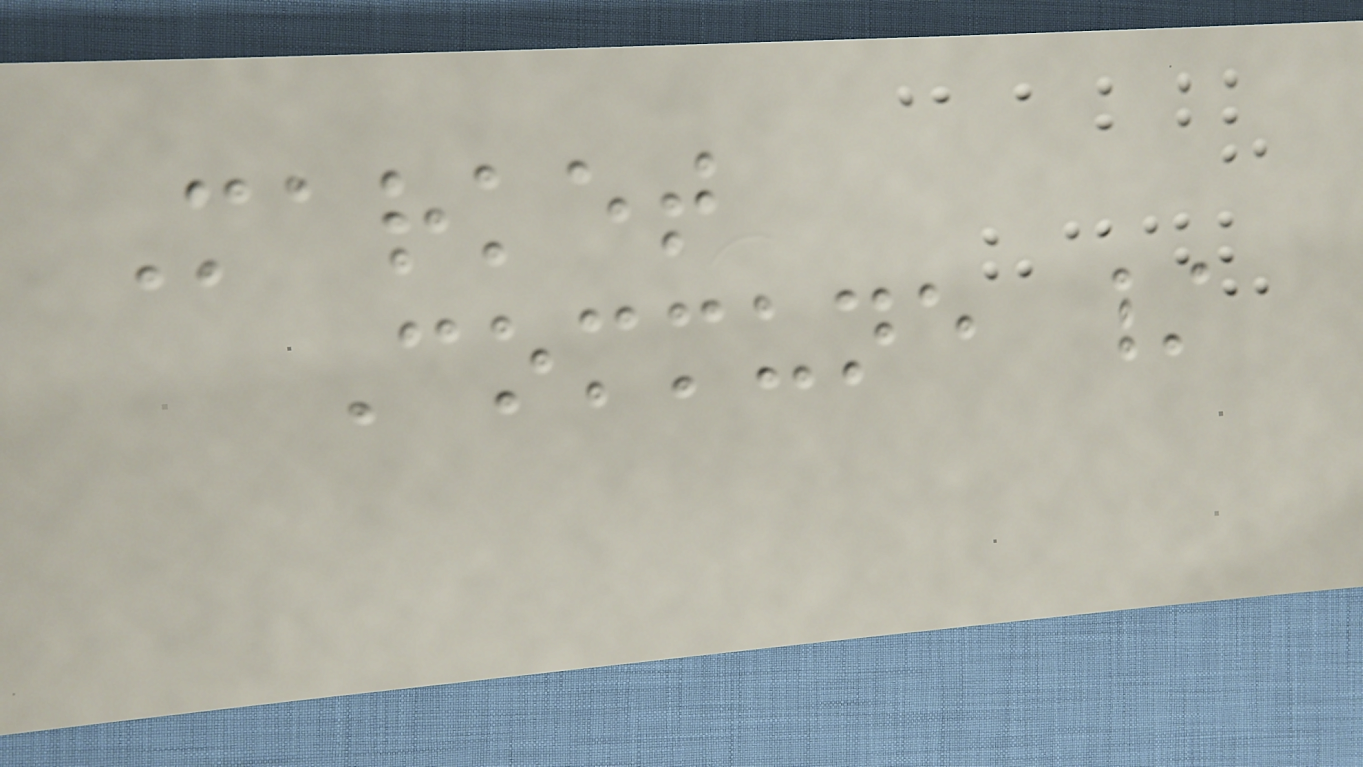Market
Commune /
